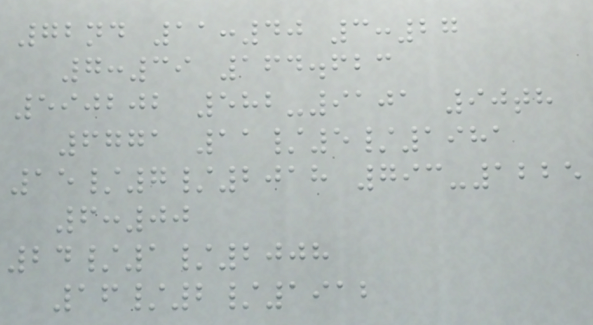72nd 11:40 3:27
7:39 164.623
590202 582-9101 90th
6771 11/5/1981
15/7/2018 793-1225
6:00
24/1/2008
16/2/1912
